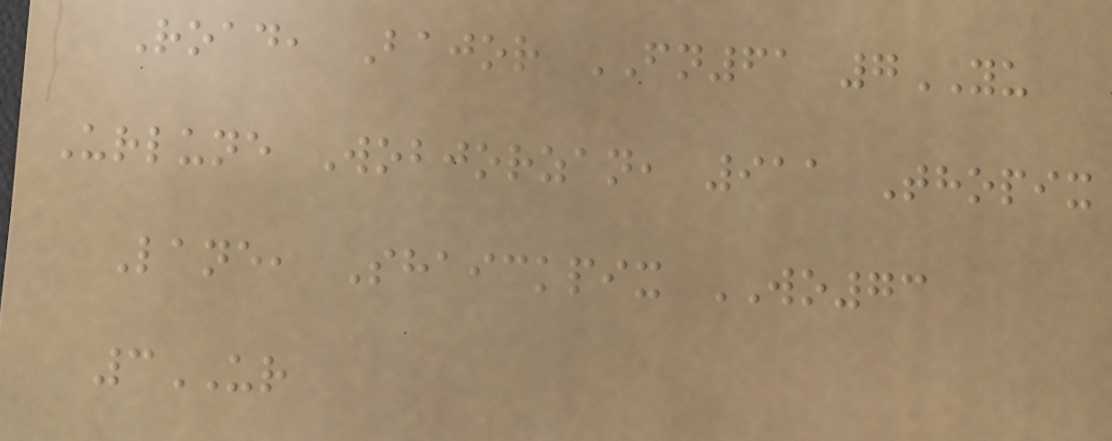Road, Bajor FN61 7YU
Urlune Wobjorzan, 911 Thopix
Lane, Shaickpix WO73
3UR
